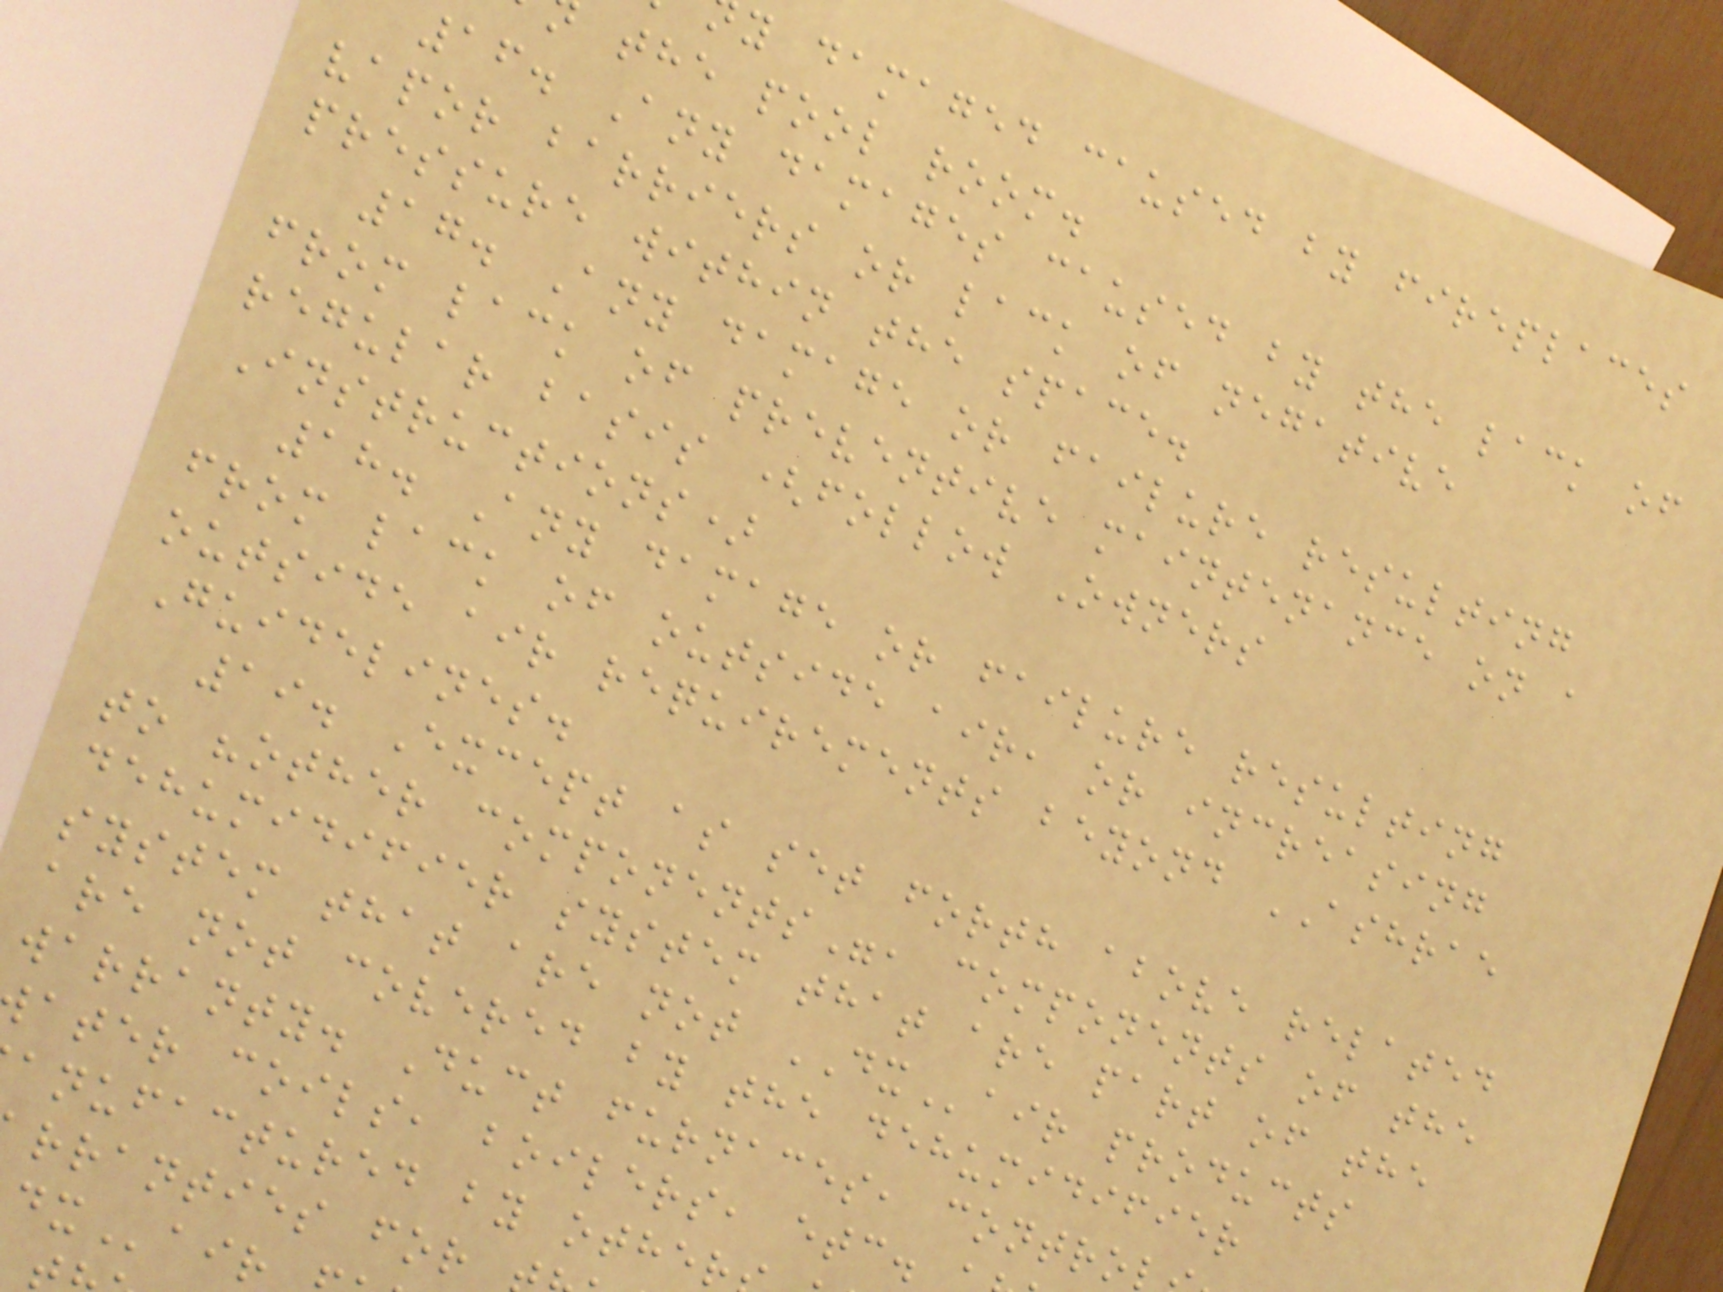y damaged caused by fireplaces
the pool room.
16. Any damages caused by the lack of
vapor barriers or lack of negative
pressure within the space.
17. Any damage or failure resulting
from lack of preventive maintenance on a
regular basis (follow Owners
Instructions)
18. Any damage or failure resulting
from lack of outside air, or increasing
outside air requirements beyond ASHRAE
Guidelines.
19. Except as set forth above related
to "other components", components of the
dehumidifier system that are part of the
system that are not DXair products
are not covered by the dehumidifier
warranty. Duct furnaces, contro
ater coils, boilers, etc.
anufactured by other
rranties for
